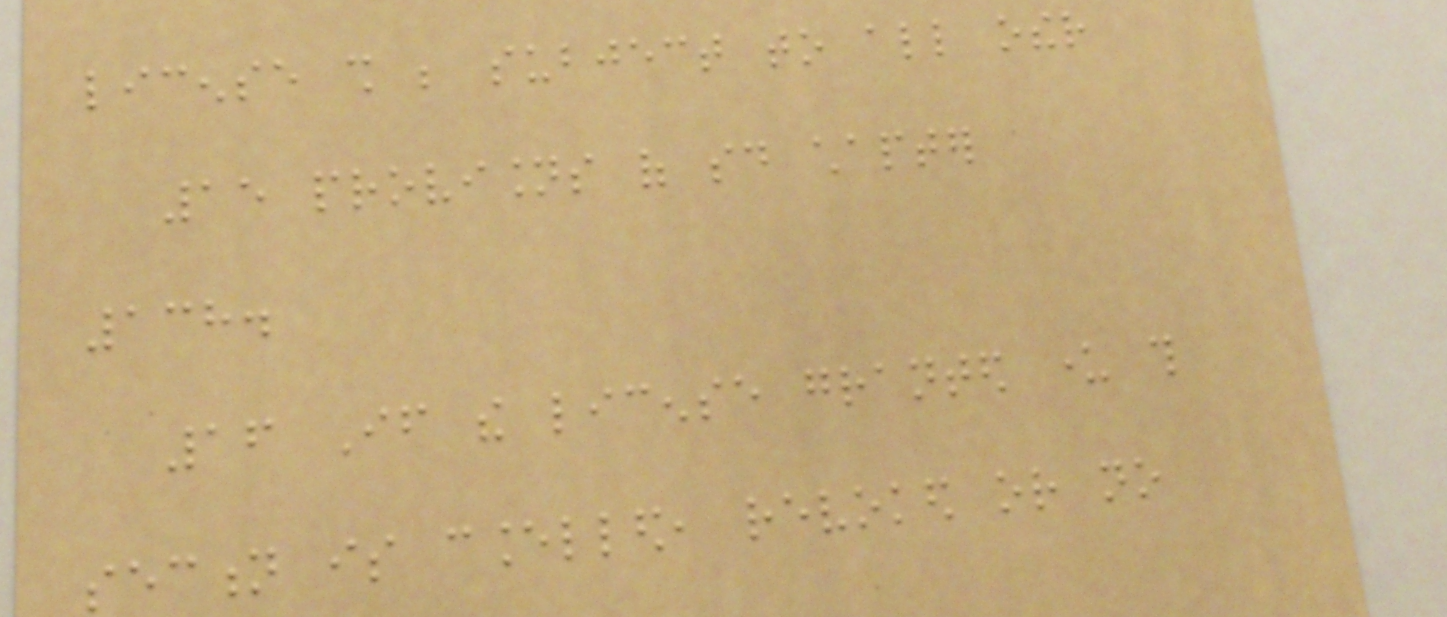license shall be subject to all other
15 provisions of said chapter
138.
16 If the license granted under this
section is cancelled, revoked or no
